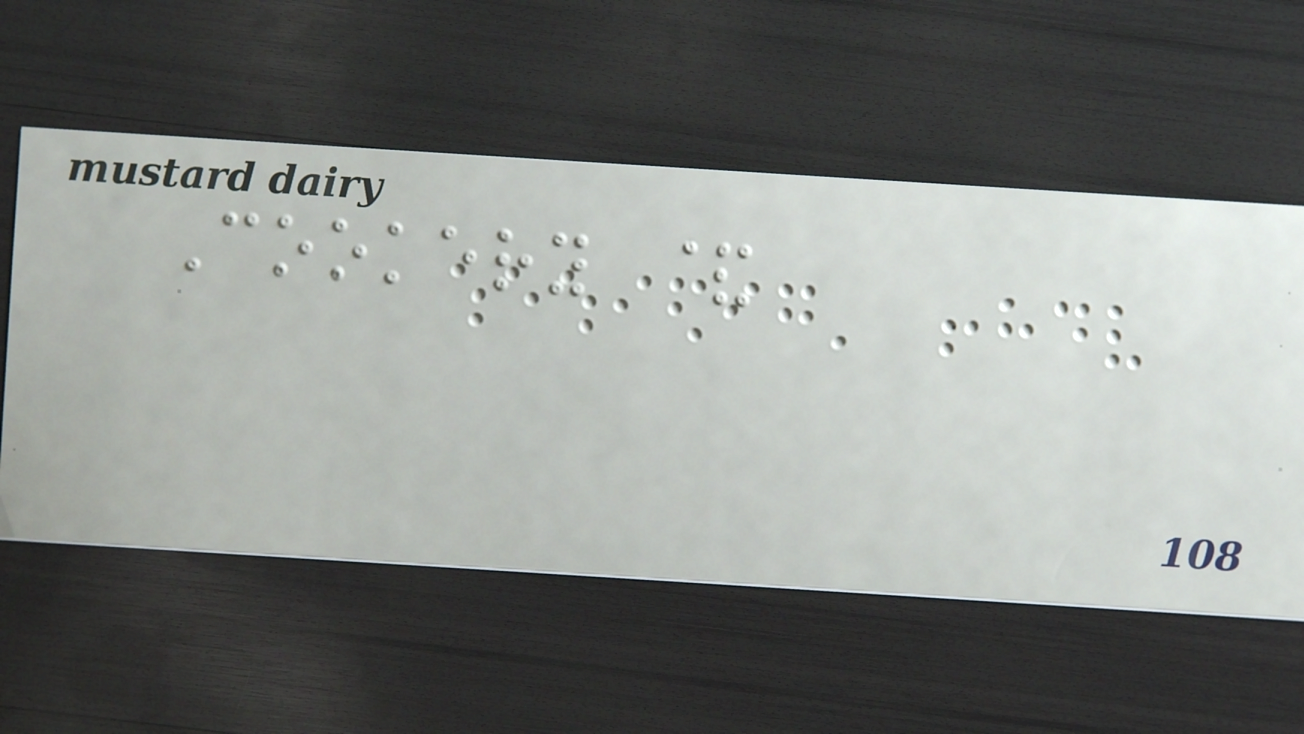Cookery &
